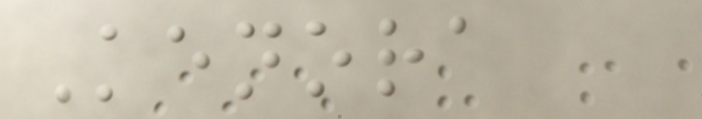Kenora
